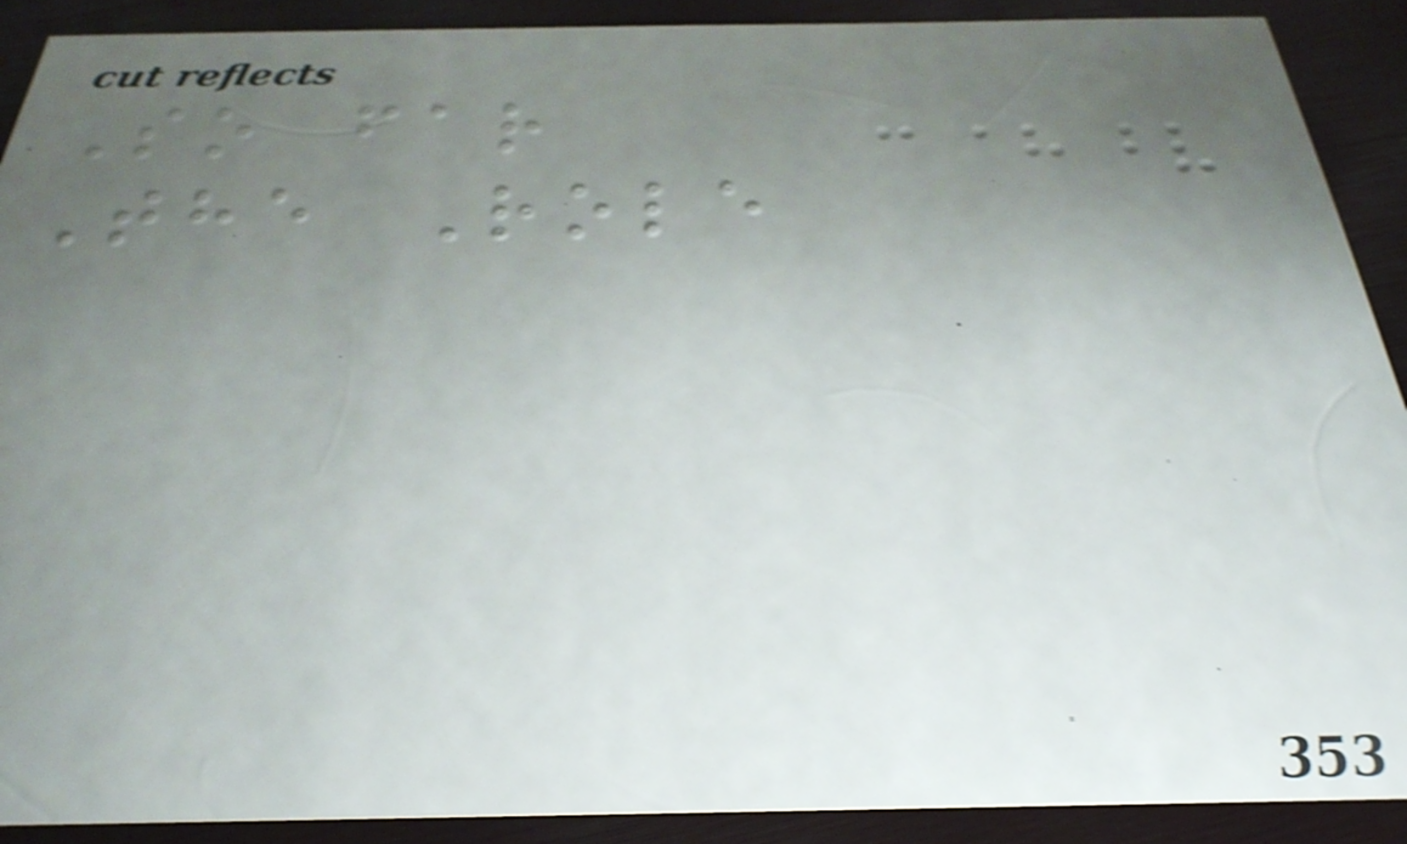So far
The Role
